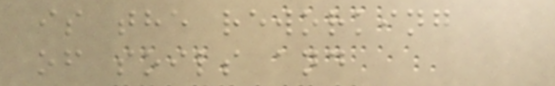is the reworking
of soils and
